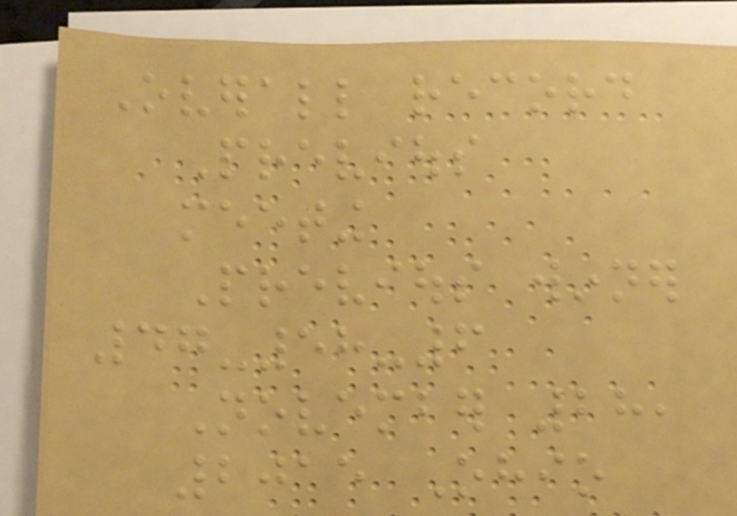Overall record
Previous
meeting
Previous winner
47-58-6
November 28,
2015 Ohio
